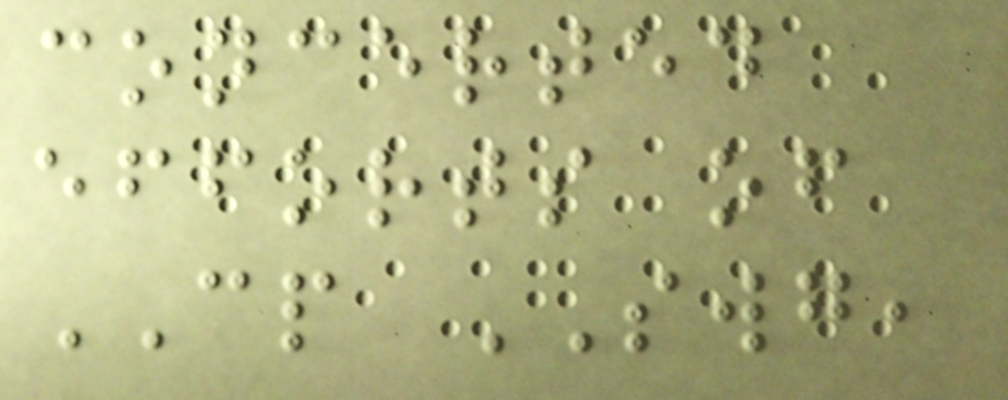concerted
efforts of
CP SWG,
